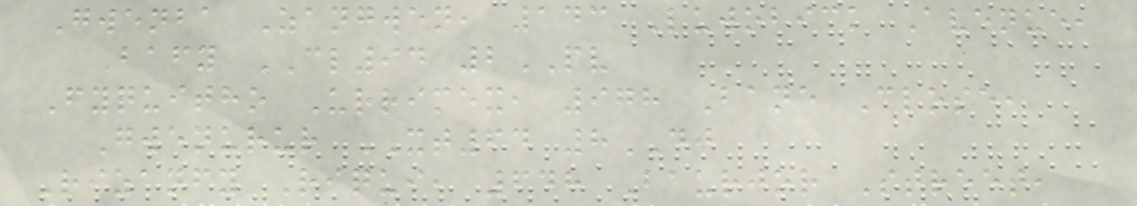Gwenba Zangwen, 143 Luwobick Avenue,
Bafy CL94 2PV
Fyquitho Urrimex, 978 Bane Close,
Gwenurur XT64 8DJ
Rizanfy Riqui, 648 Baurjor Street,
